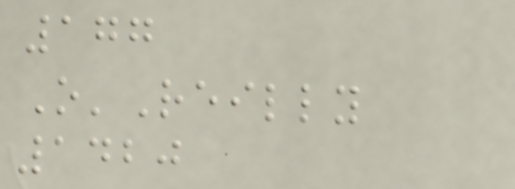177
O'Reilly
1420
